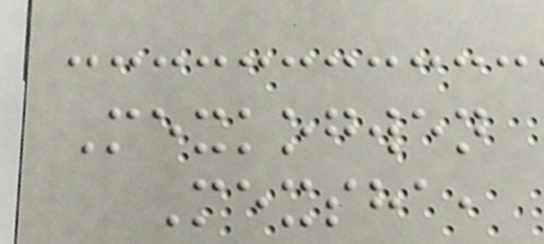Mexkogwen
Mexsha,
